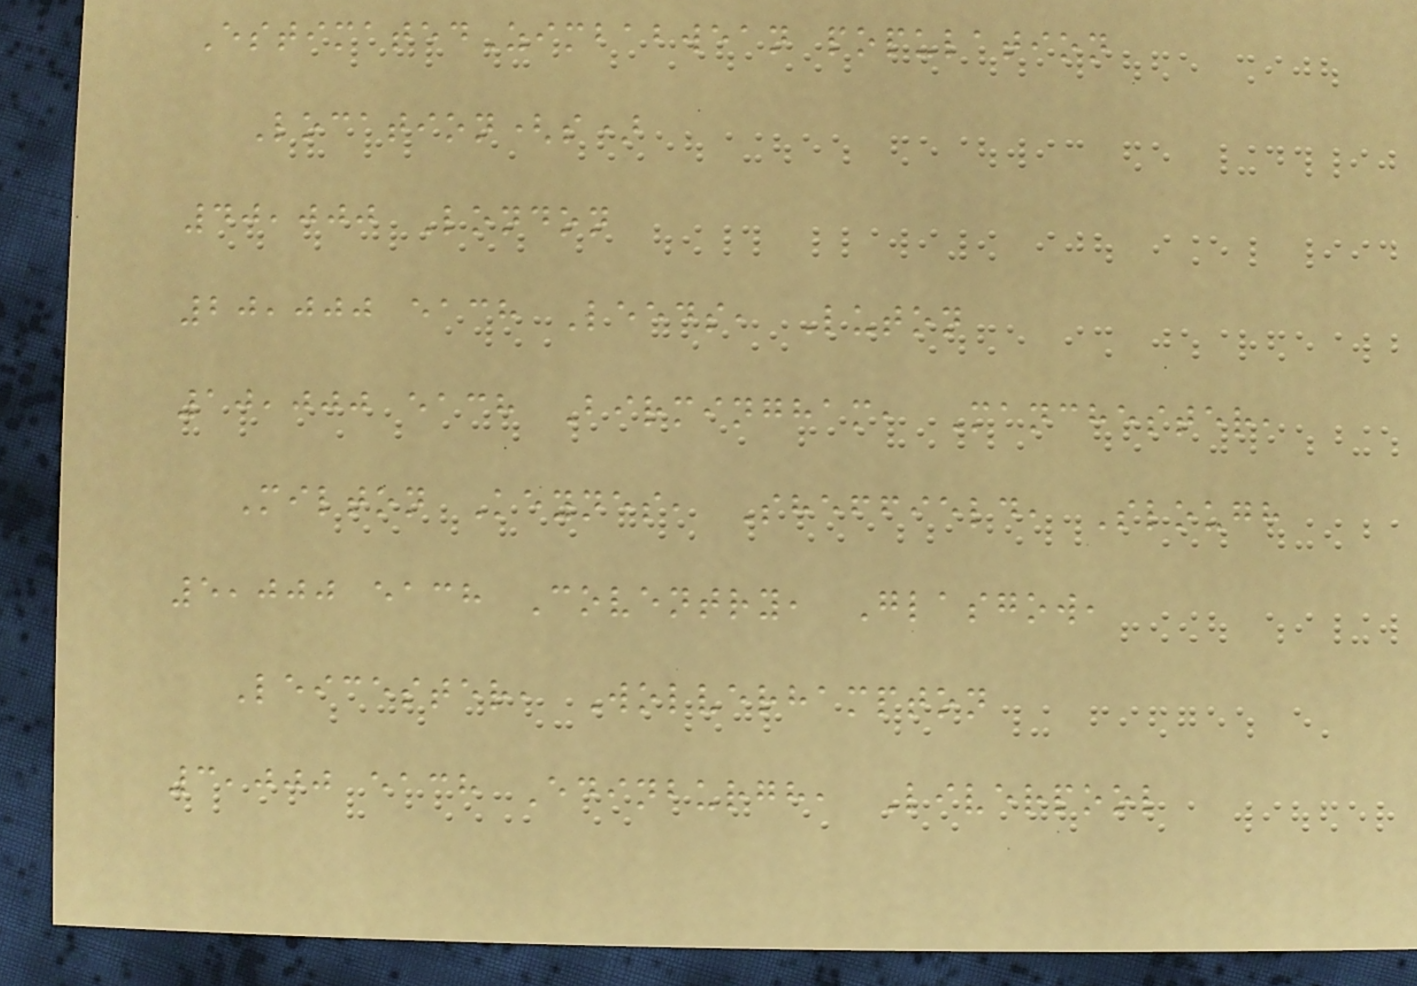EstimatedZimbabwean population
Location(s)
40,000 London
20,000 each Leeds, Luton
10,000 each Birmingham, Manchester,
Milton Keynes, Sheffield, Slough
5,000 each Coventry, Glasgow,
Leicester, Wolverhampton
3,000 each Edinburgh, Liverpool
